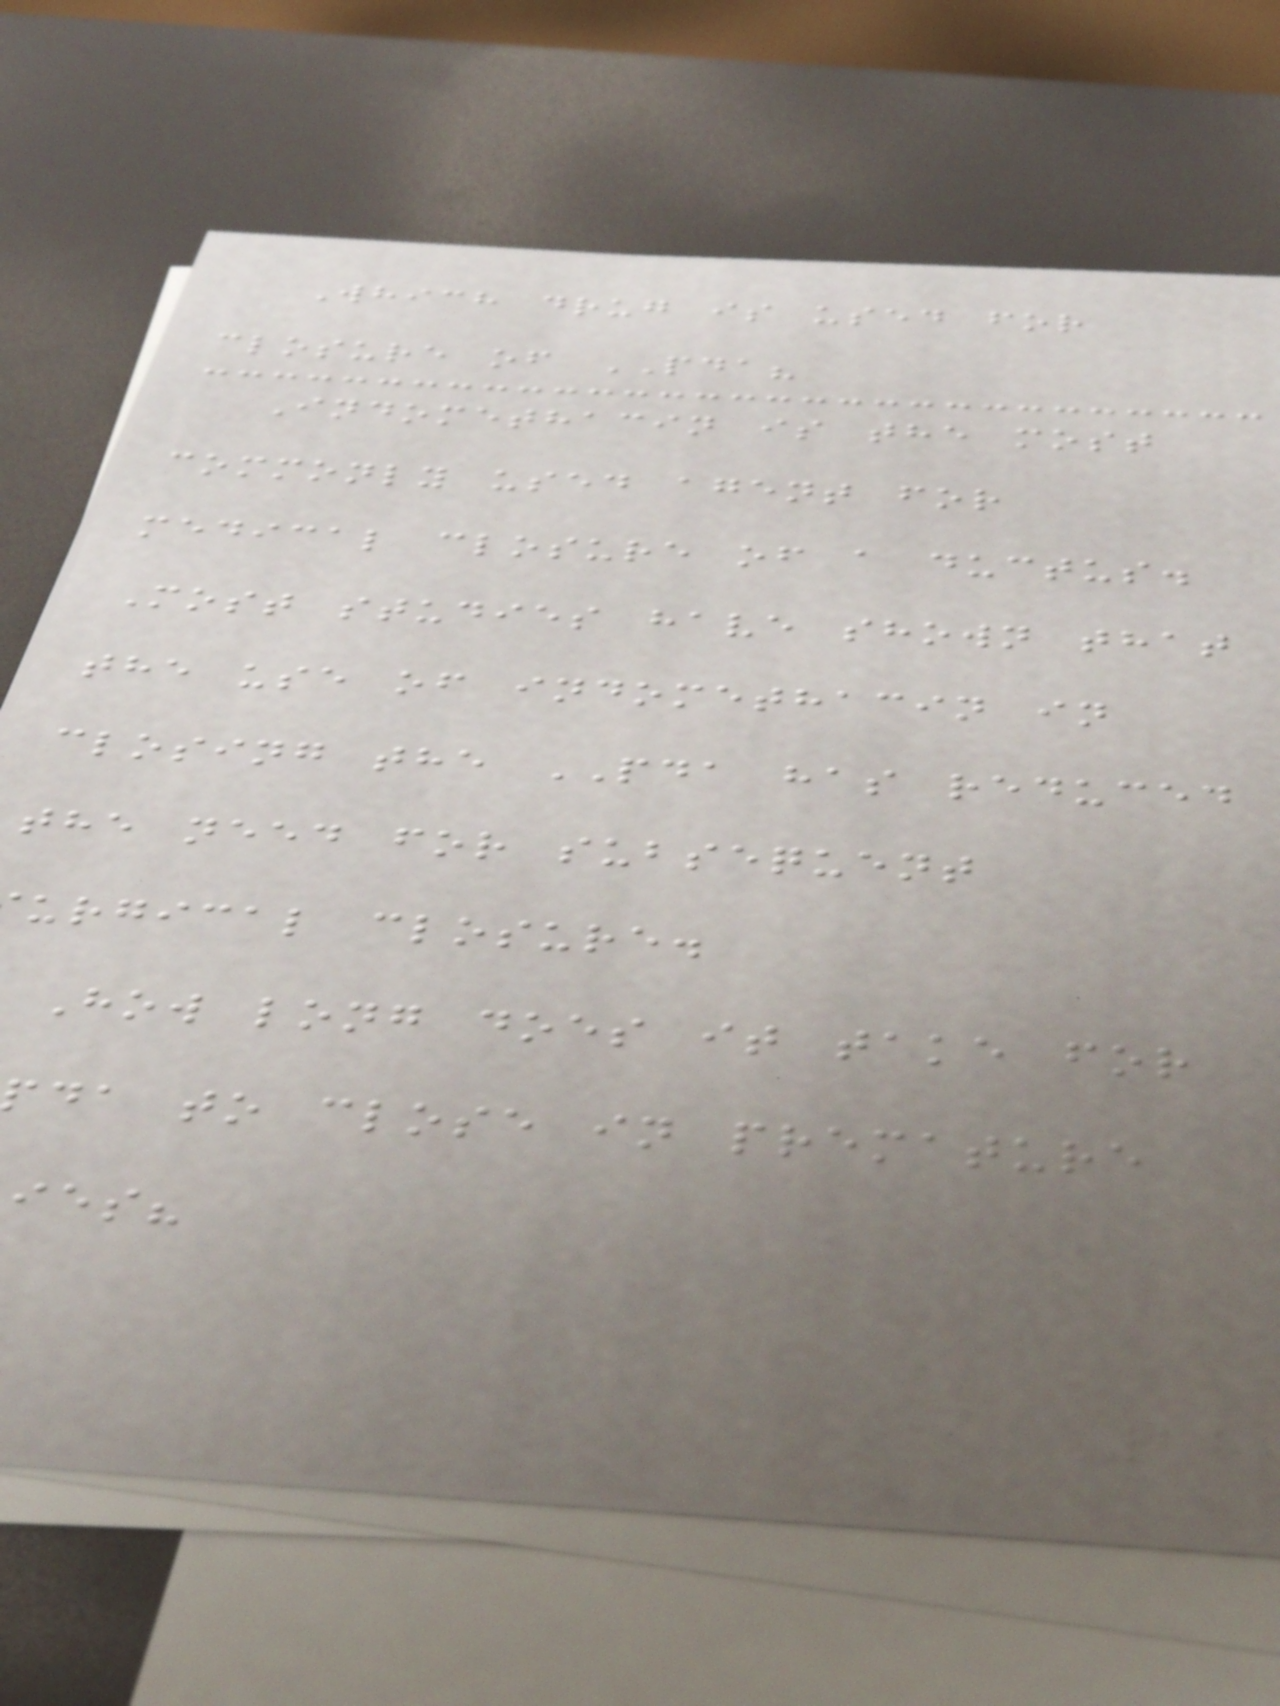Which drug is used for
closure of PDA?
Indomethacin is the most
commonly used agent for
medical closure of a ductus.
Most studies have shown that
the use of indomethacin in
closing the PDA has reduced
the need for subsequent
urgical closure.
How long does it take for
da to close in premature
ies?
